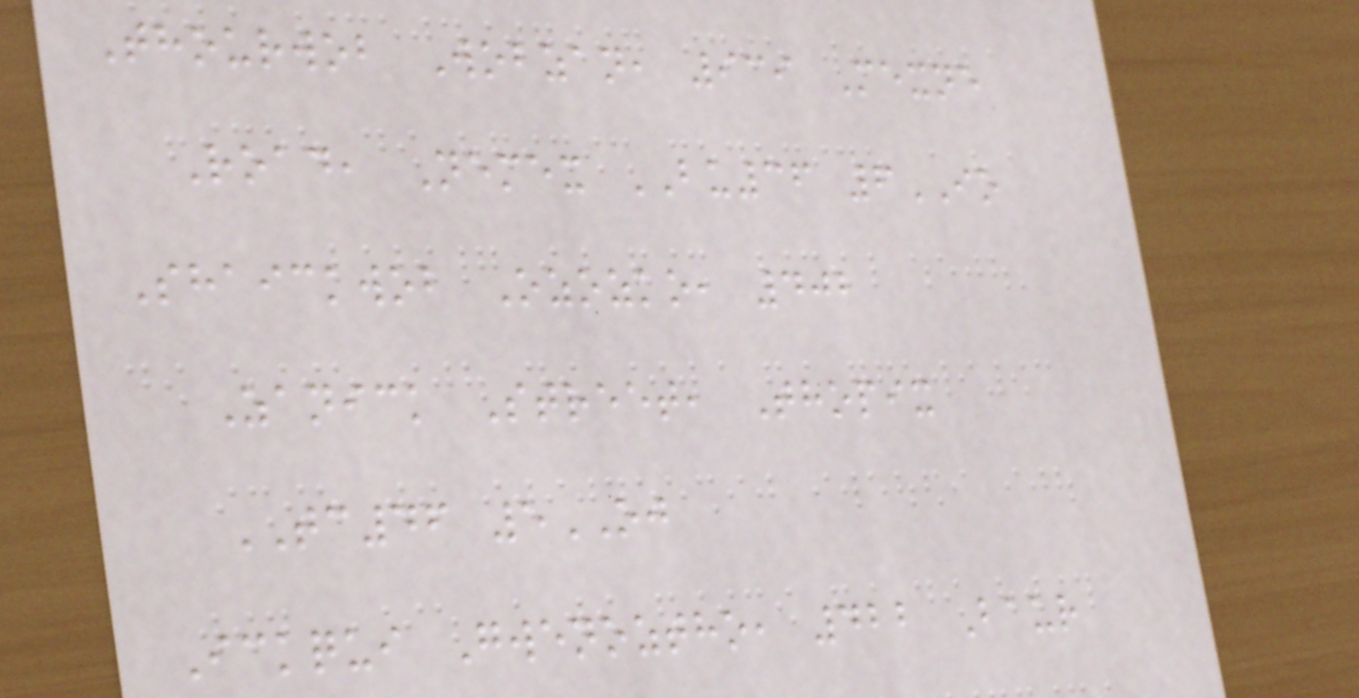Thourwob Wobzan, 939 Mexne
Road, Nemex BU36 6IO
Shaickwob Ozozko, 402
Zanick Street, Thopix
TC46 5OJ
Ickqui Gwenoztho, 422 Baur
